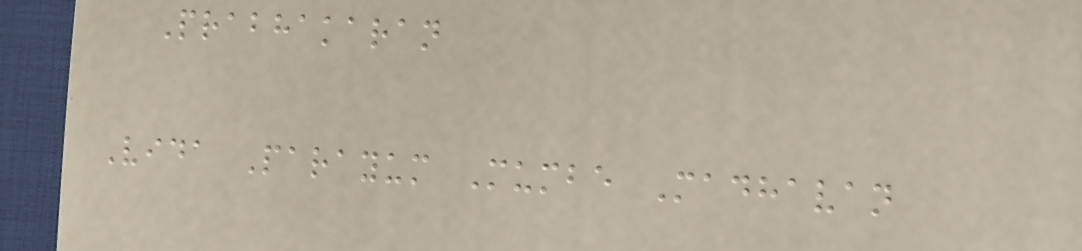Prabhakaran
Vida Parayum Mumbe Madhavan
